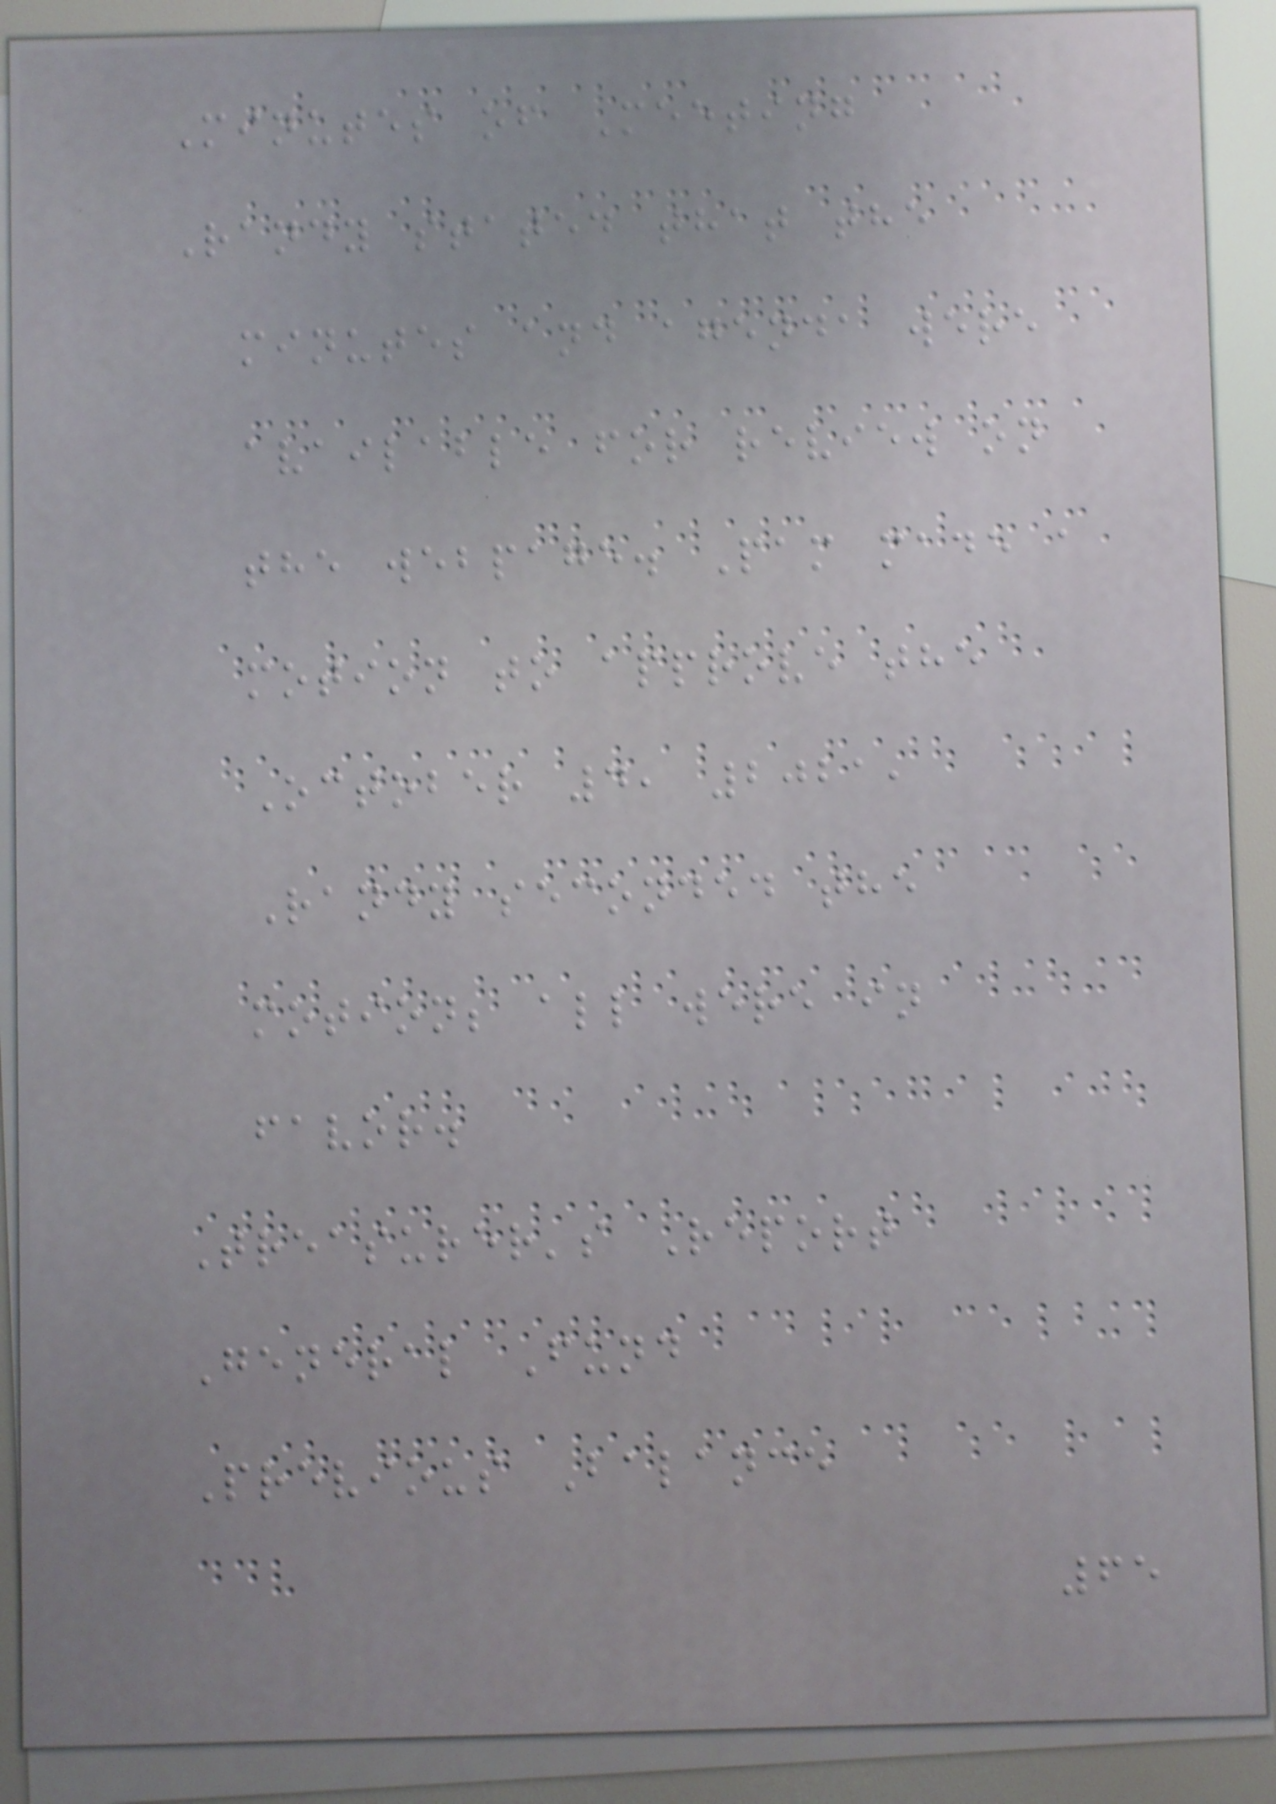Minutes of Meeting
Randy stated that the
minutes and agenda were
available for review on
the webpage. Pam made a
motion to approve the
October 4, 2021,
Randy seconded the
motion; all were in
favor.
Treasurer's Report
General Fund
Previous Balance
65
